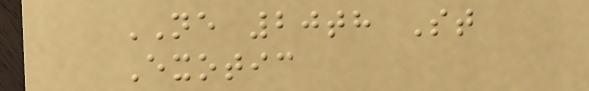NE 20th St
Exotic
